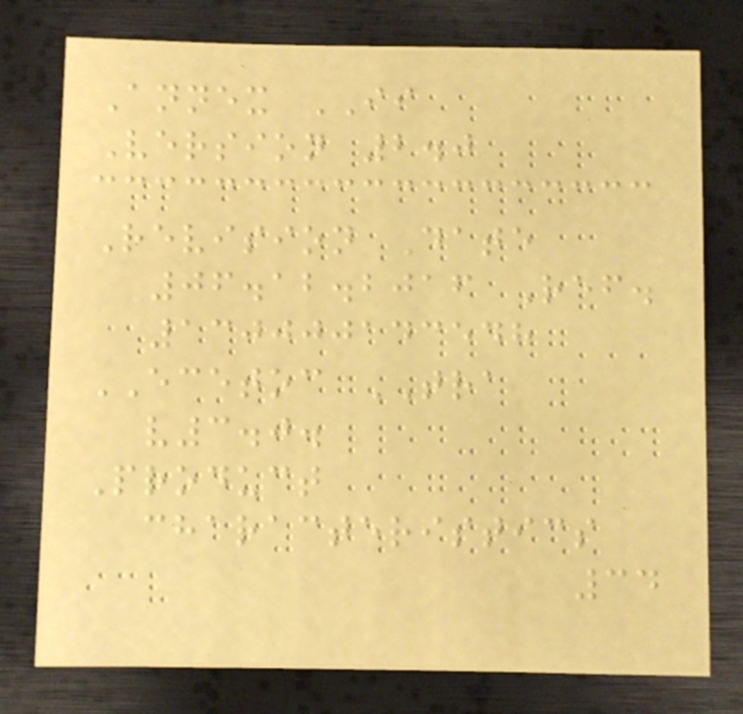Annex II
Version 2.0
Revision Date
06.12.2016 Ref.
130000143548
ECETOC TRA
v3.0.
Product
characteristics
34
